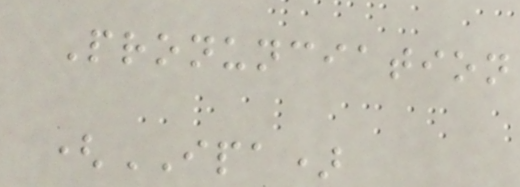Pronunciation
(IPA)
